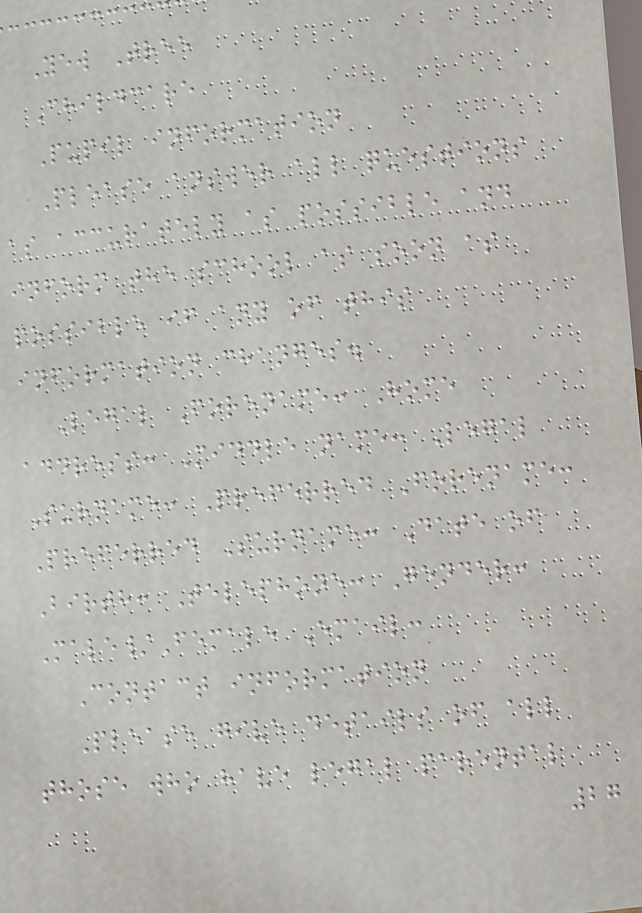Yew Tree
Childcare
Pupil information
Please answer all questions
as accurately as possible and
inform the school as soon as
possible if any of this
information changes.
Legal Forename: Home
address: Middle name: Legal
Surname: Preferred Forename:
Preferred Surname: Date of
Birth: Telephone: Gender:
Male/Female Email:
Contact information
Please give details of all
those who have legal parental
27
